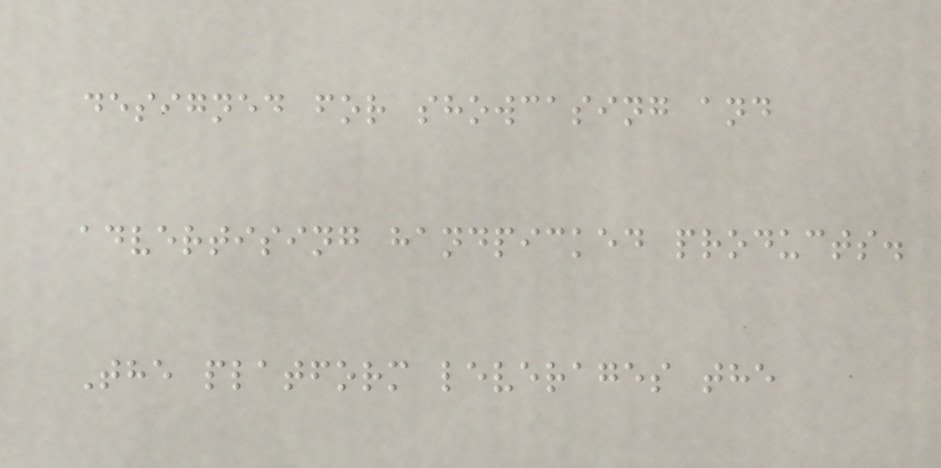designed for showcasing and
advertising handpicked products.
The platform leverages the
